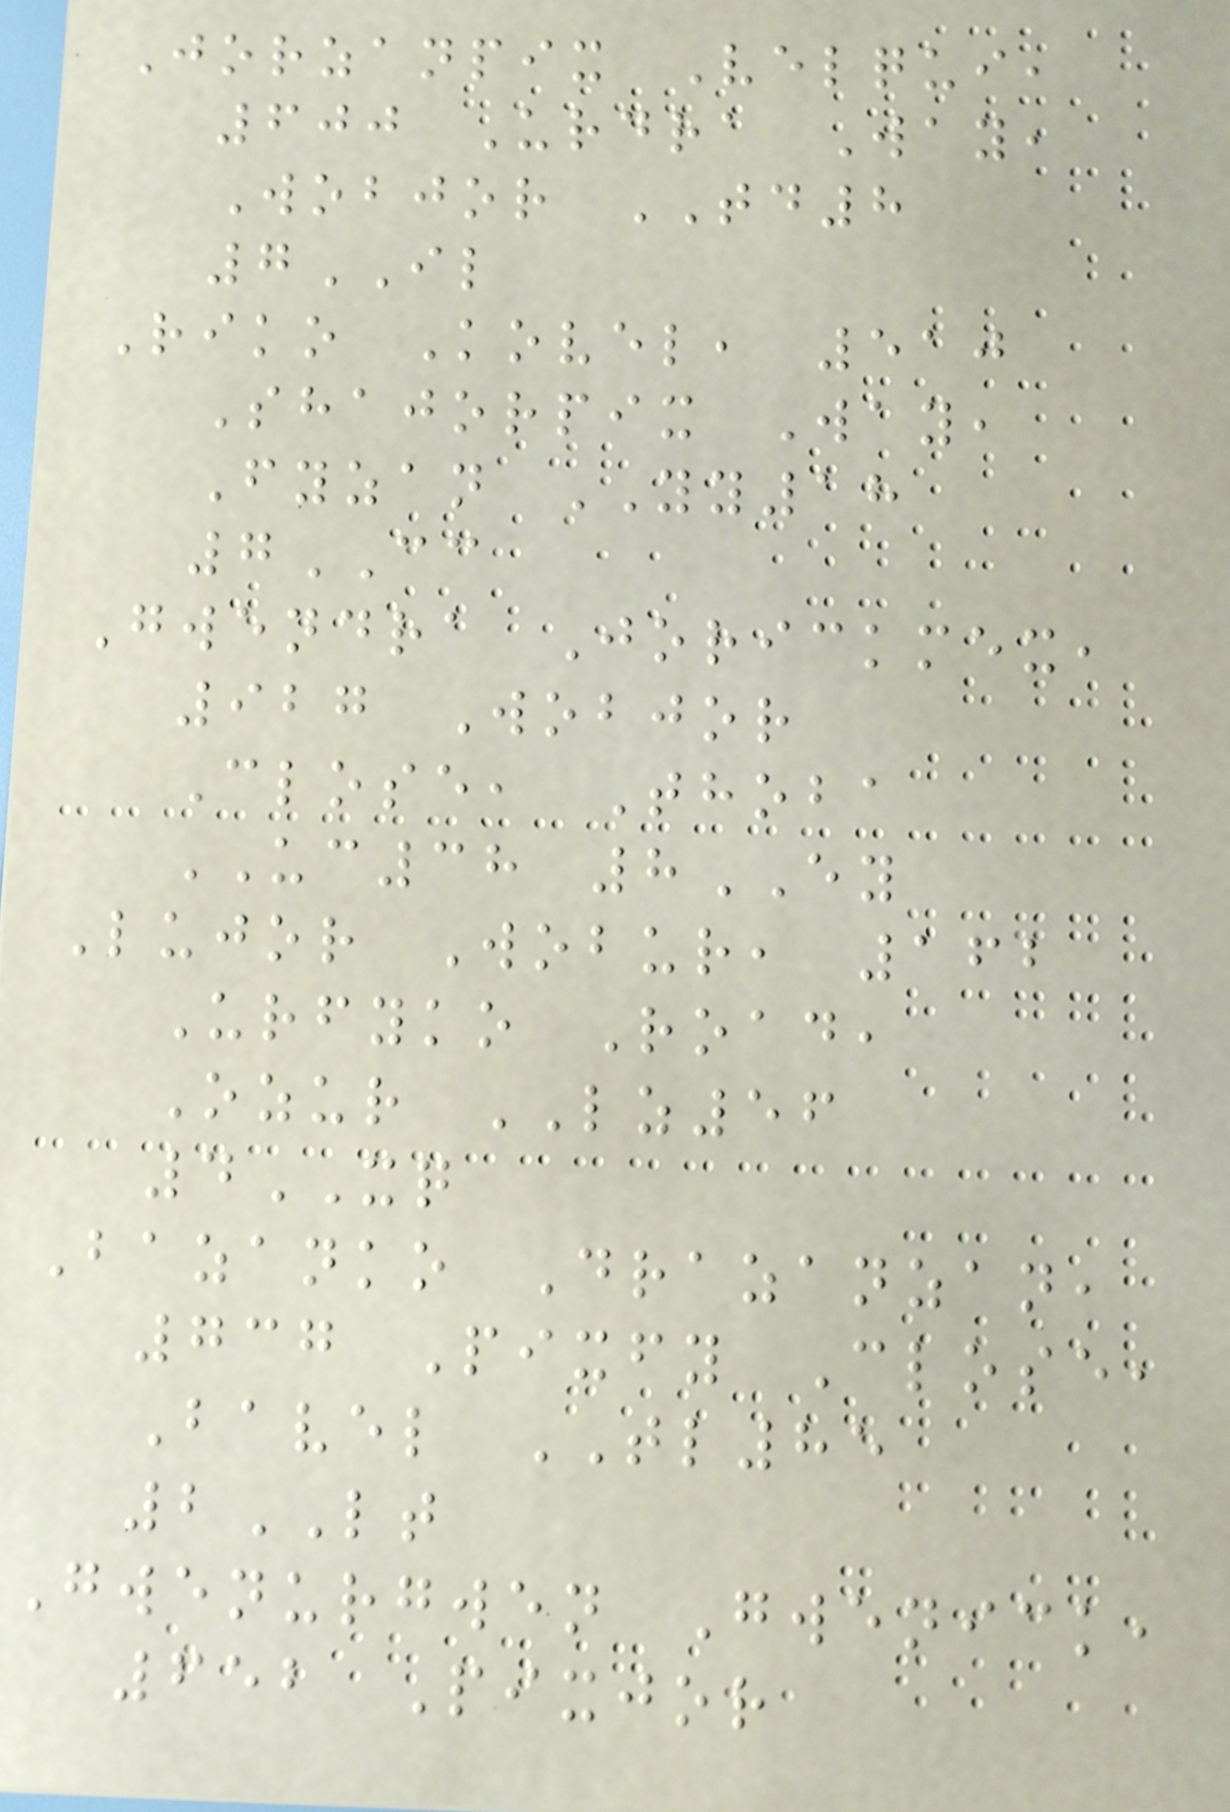Jorzanpix Velqui,
600 Urdra Way,
Wobjor TD8
7IL
Riko Kovel, 510
Shajorpix Way,
Fyzan YY18
7CC
Gwendra Jorickmex,
927 Wobjor
Close, Thoba
UC38 8EY
Lujor Wobur, 162
Urfyko Road,
Ozur LZ56
4XQ
Bazanko Drazanzan,
737 Pixfy Close,
Bavel TL85
2LT
Gwenurgwen Gwenick,
652 Pixjor
